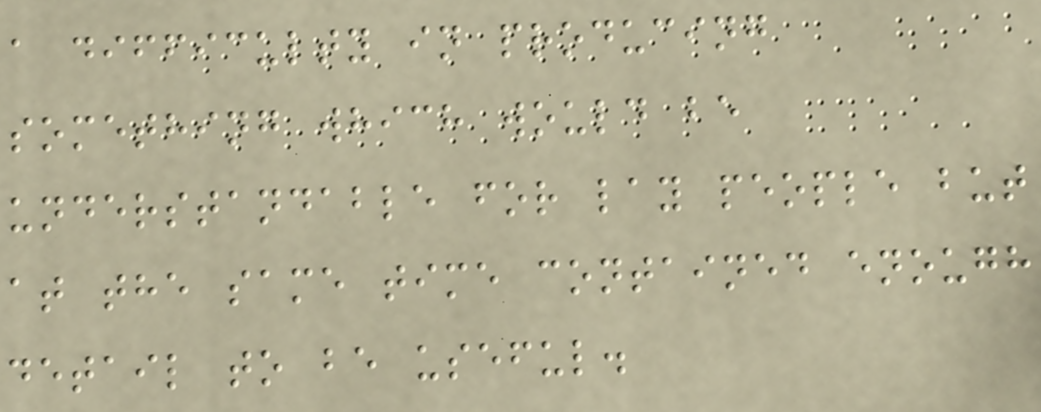a difficulty in producing
something which would be
understandable for lay people but
at the same time contained enough
detail to be useful.
